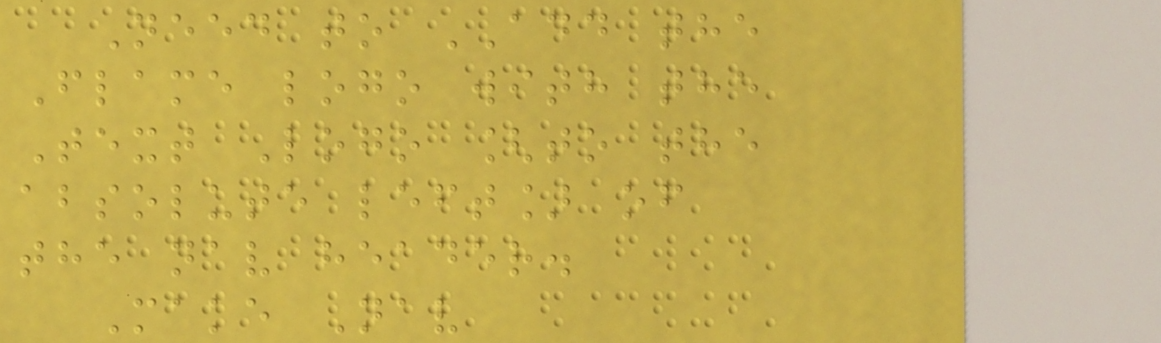Need to ADD the
Flame logo with the
Text Logo [to the
absolute left] of
the nav header.
Make Nav
